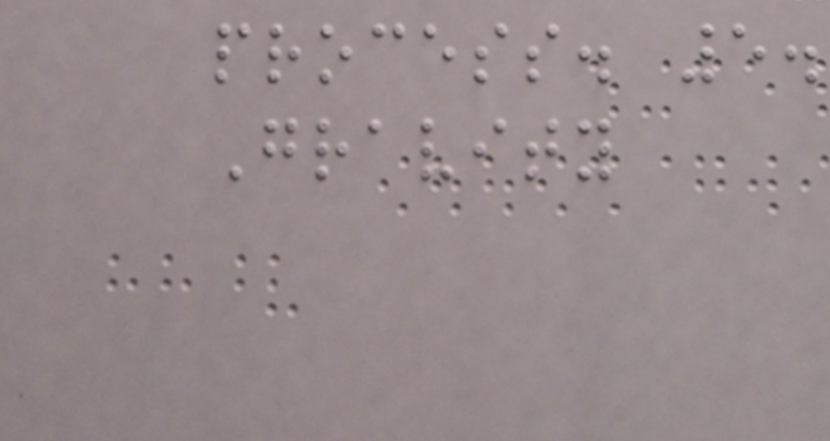process. 5.
Gravity
